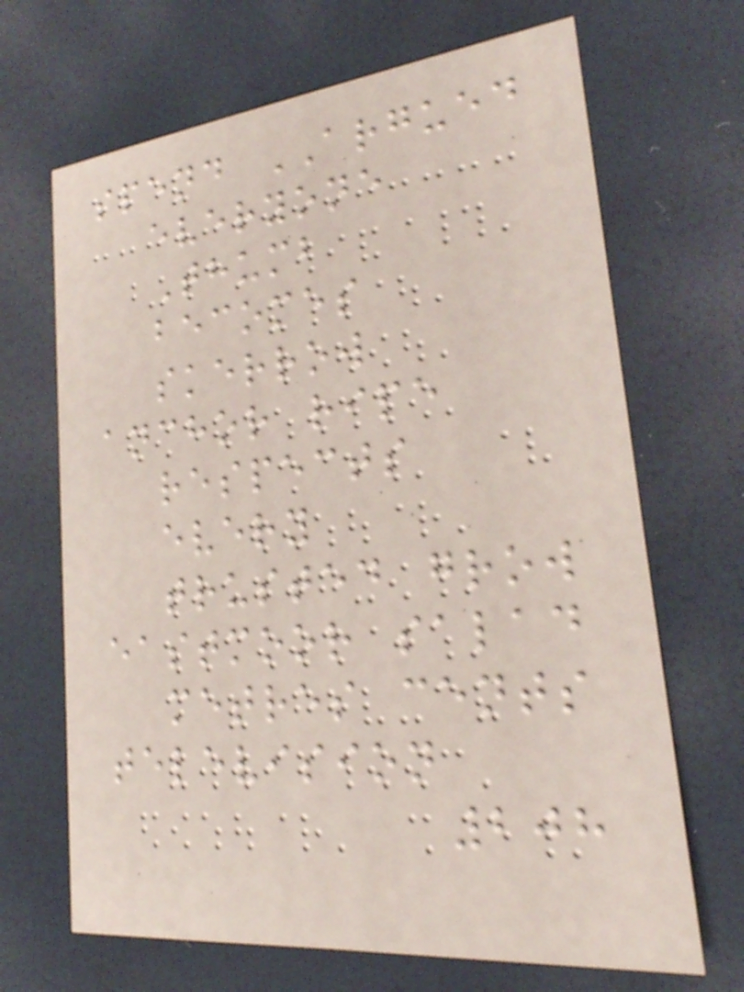spend ARGUED
everyone
Thumb
becomes
skerrow
anchor ripe
respects
every
trusted grow
eastmoor salad
metres cents
television
208
